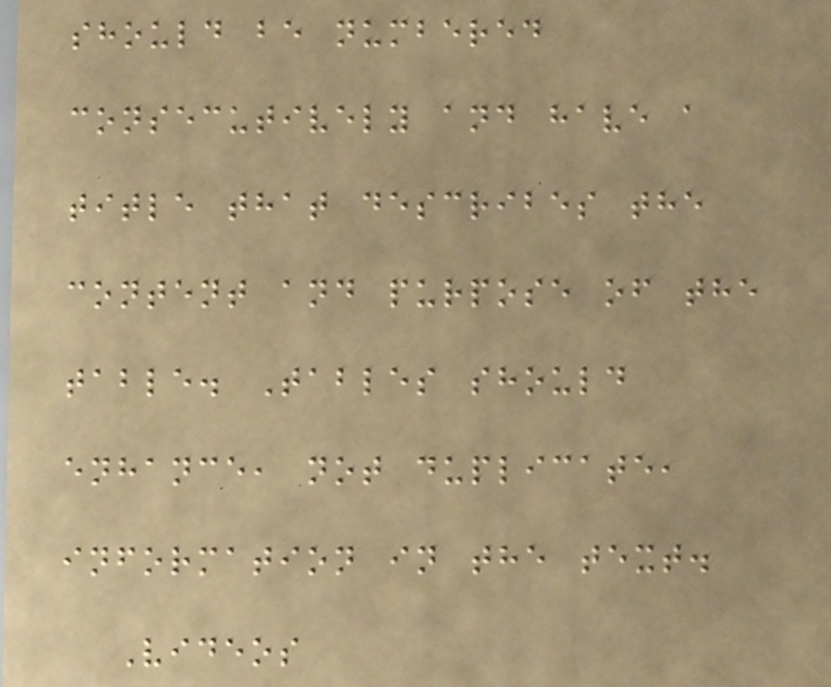should be numbered
consecutively and have a
title that describes the
content and purpose of the
table. Tables should
enhance, not duplicate,
information in the text.
Videos
